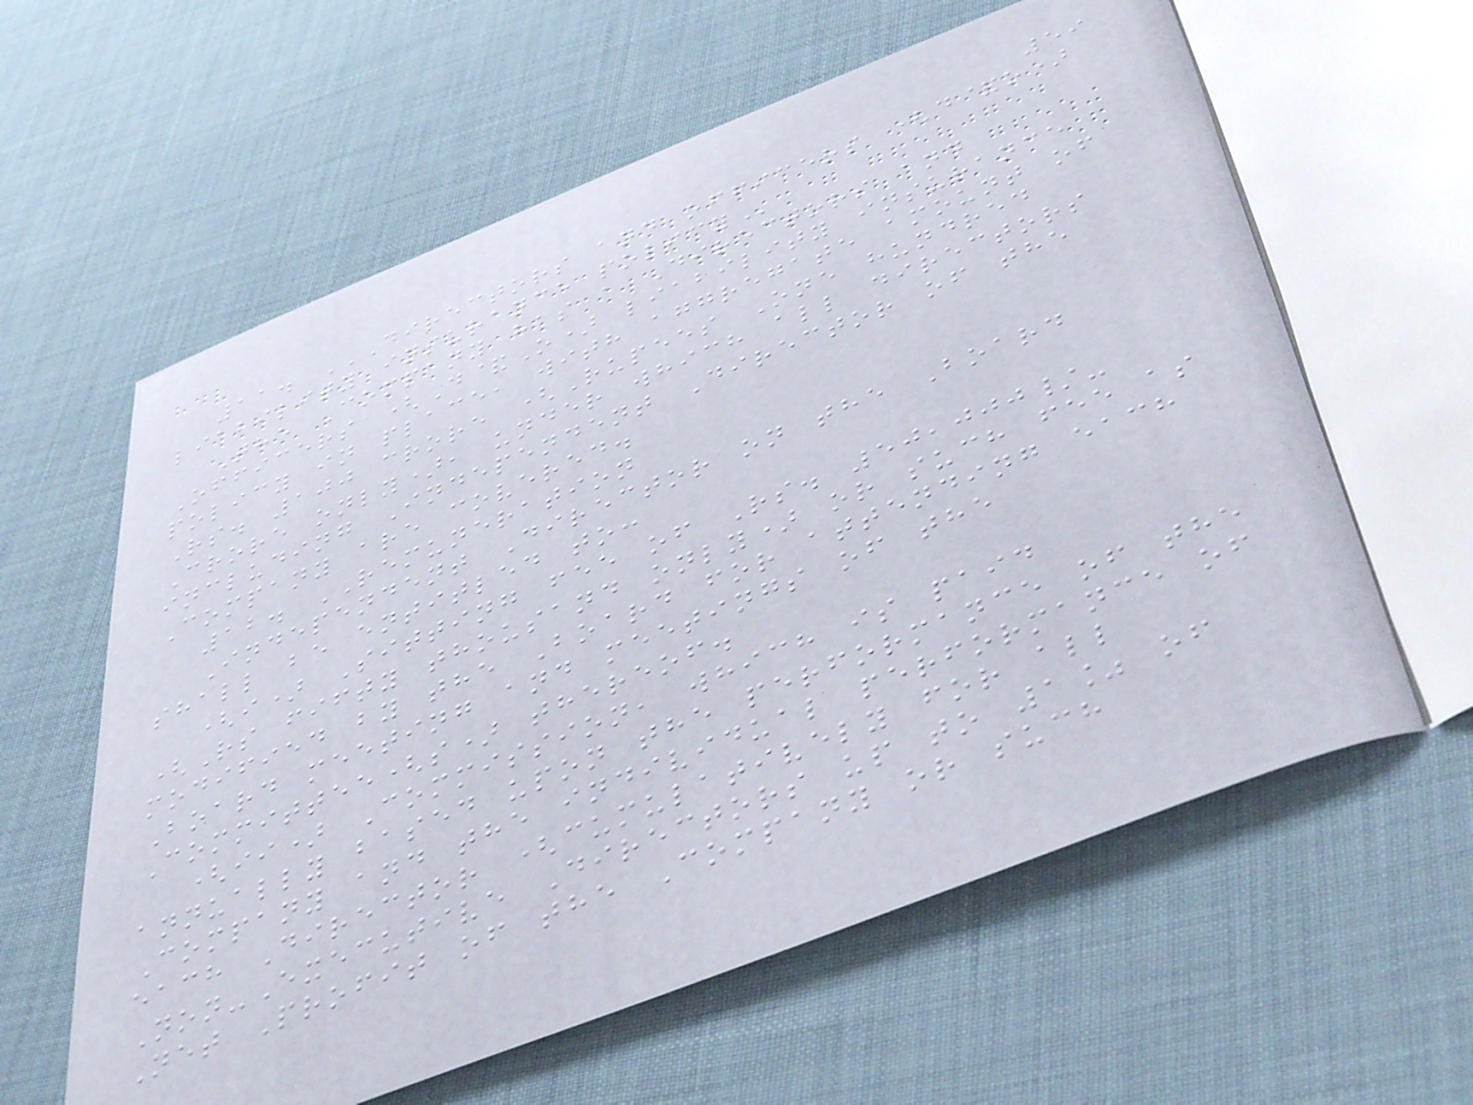59
11. DIRECTORS AND OFFICERS (D&O)
LIABILITY INSURANCE POLICY
The Company has a Directors and
Officers (D&O) liability insurance
policy in place, with aggregate amount of
Rs. 100 crore (Rupees One hundred
Crore only), under which all directors
including Independent Director of the
Company are covered.
12. REMUNERATION
Independent Director on the Board
shall be entitled to:
(i) Sitting fee of Rs. 50,000/-
(Rs fifty thousand only) or such fee as
modified by the Board for attending each
Board meeting and meetings of the
Committee(s) thereof.
(ii) Commission, which is paid
annually based upon the performance of the
Company and the individual performance of
each Director (cumulatively for all
Non-Executive Directors up to 1% of
Net Profit of the Company or such
